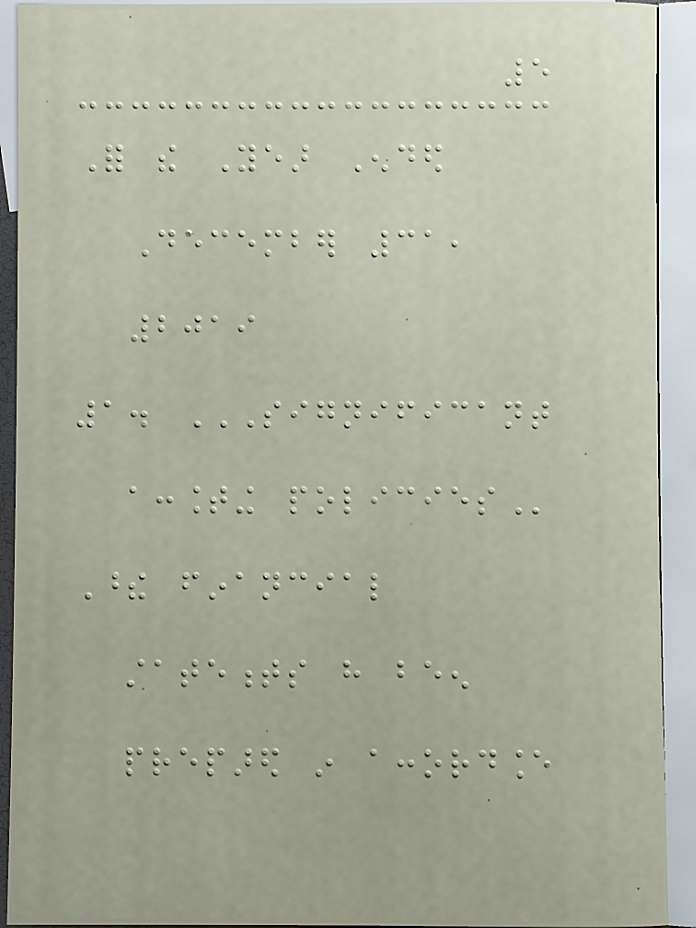5
For the Year Ended
December 31,
2019
1. SIGNIFICANT
ACCOUNTING POLICIES
These financial
statements have been
prepared in accordance
